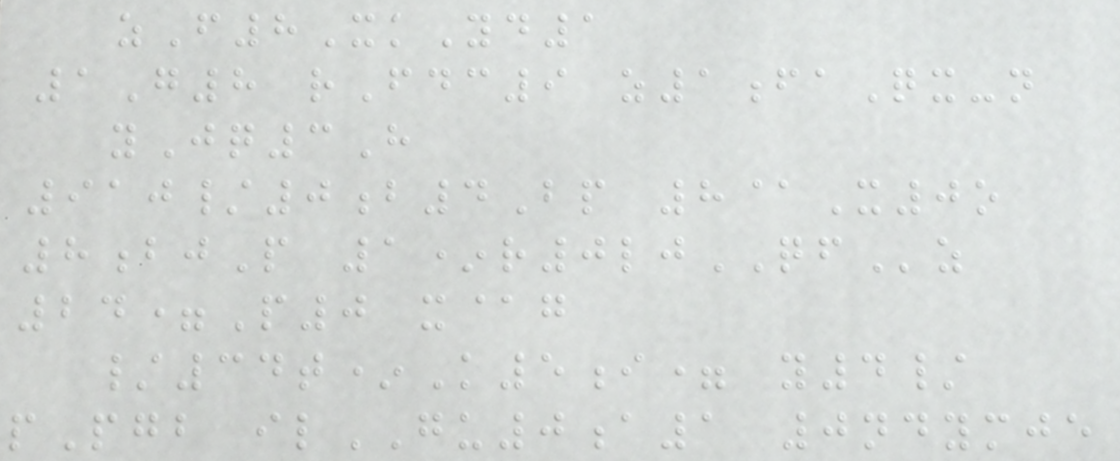zF8XkYd1
1G8 rFdc9 z1faQx-n
yJq3H
910/0b4Bp 8@X0o
8bjP 1*r0ljQFz
24=P0 x@g
/34t*K5i= y4/
pPgb ilGU0a1 0ndymje
